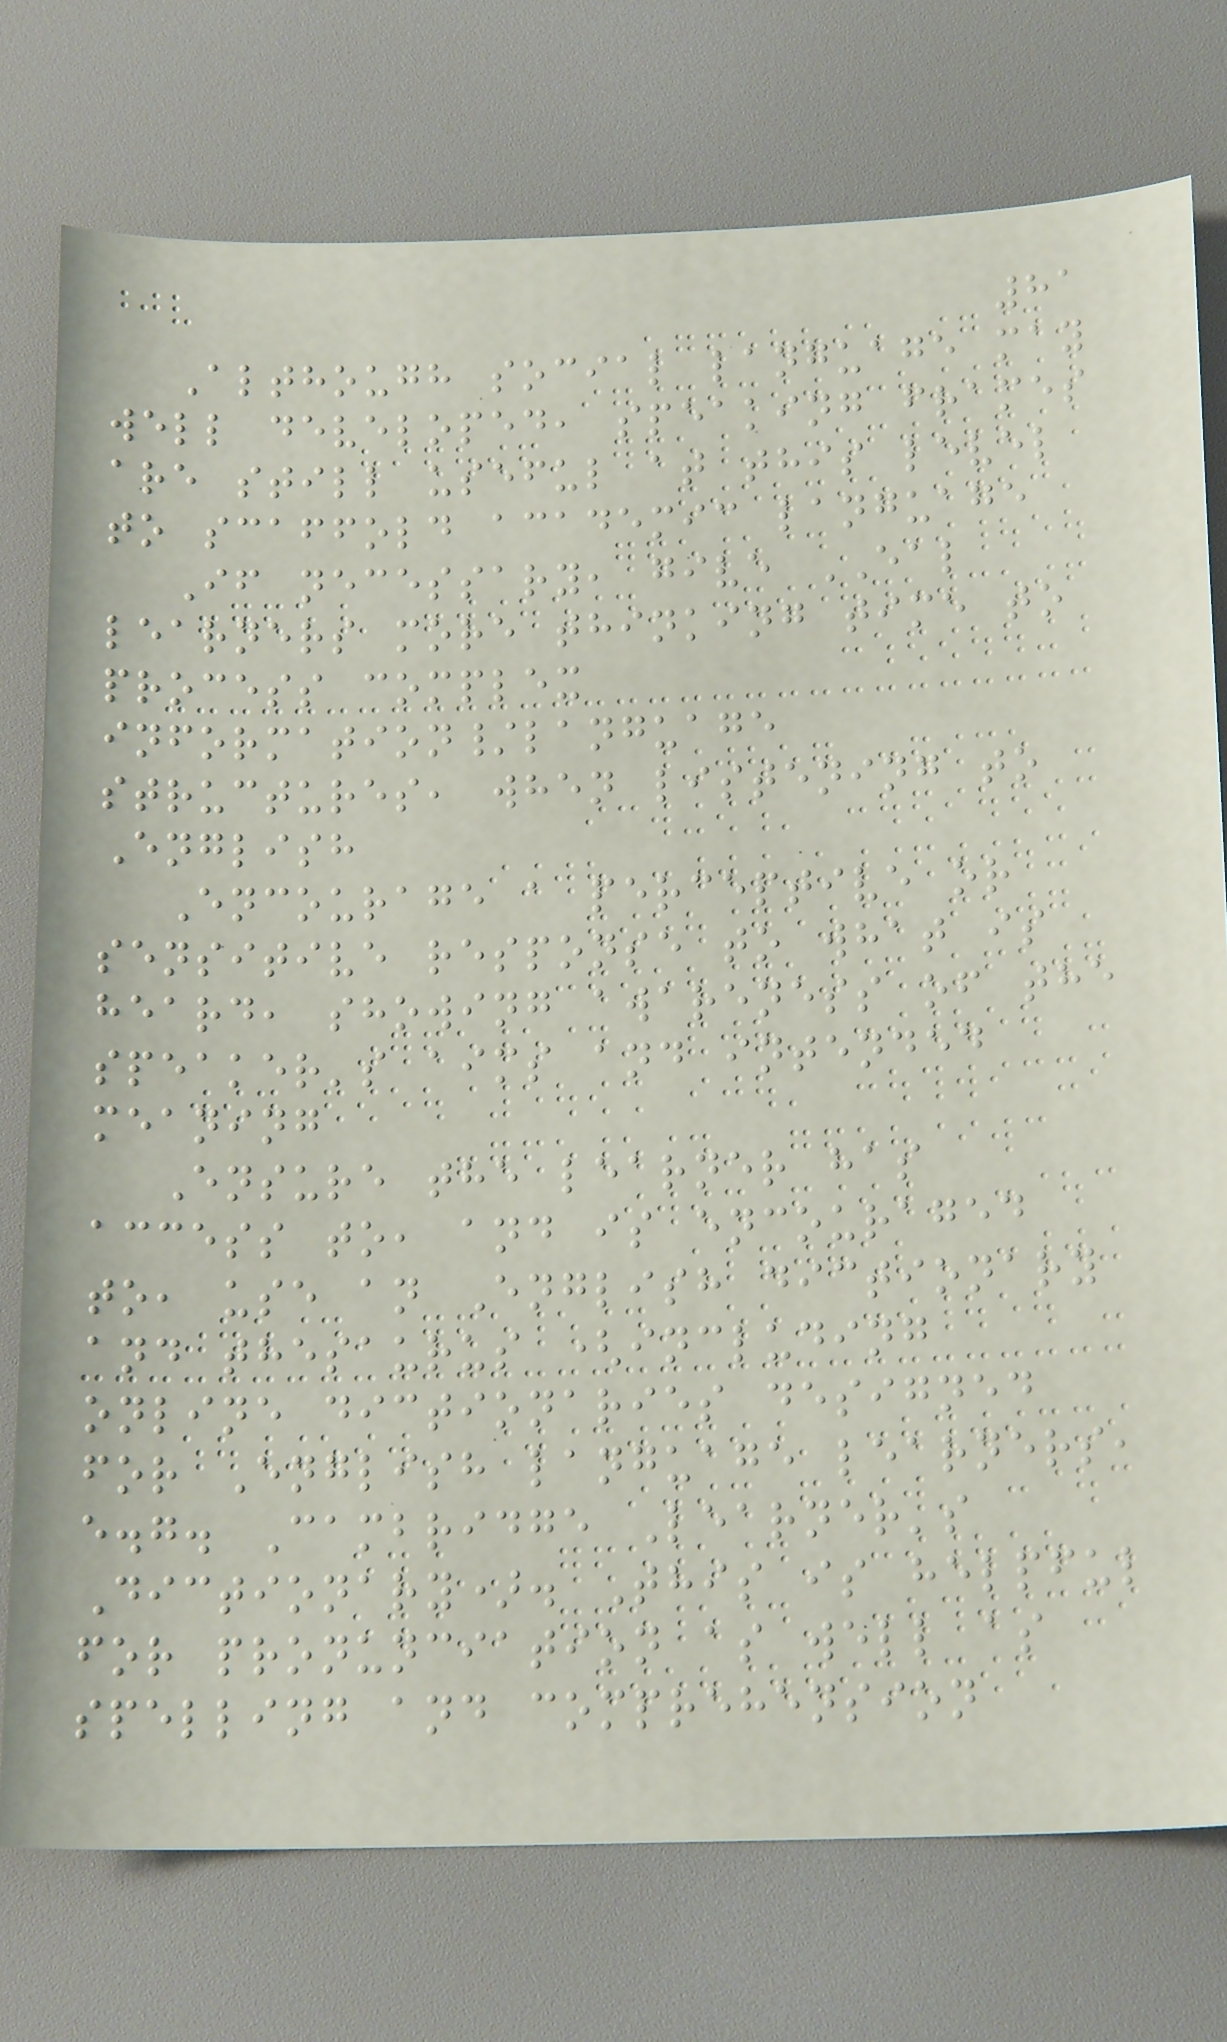81
Although social language may
well developed, speaking frames
are still useful at this level
to scaffold academic language
If necessary, give EAL
learners more thinking time to
process complex
information/language
structures, when listening to
English
Encourage a perceptive or
sensitive response to what is
heard, showing awareness of the
speaker's aims and intended
meaning
Ensure the learner has
access to, and is encouraged
to, use an English dictionary
and thesaurus (including
online dictionaries designed
for English language learners,
e.g. Cambridge Learner's
Dictionary). This is helpful
for pronunciation as well as
spelling and comprehension
